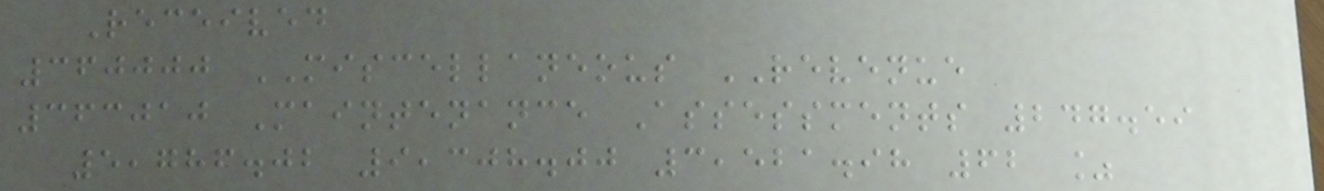Received
360000 MISCELLANEOUS REVENUE
363010 Maintenance Assessments 247.59
5,786.02 9,308.00 3,521.98 62 %
